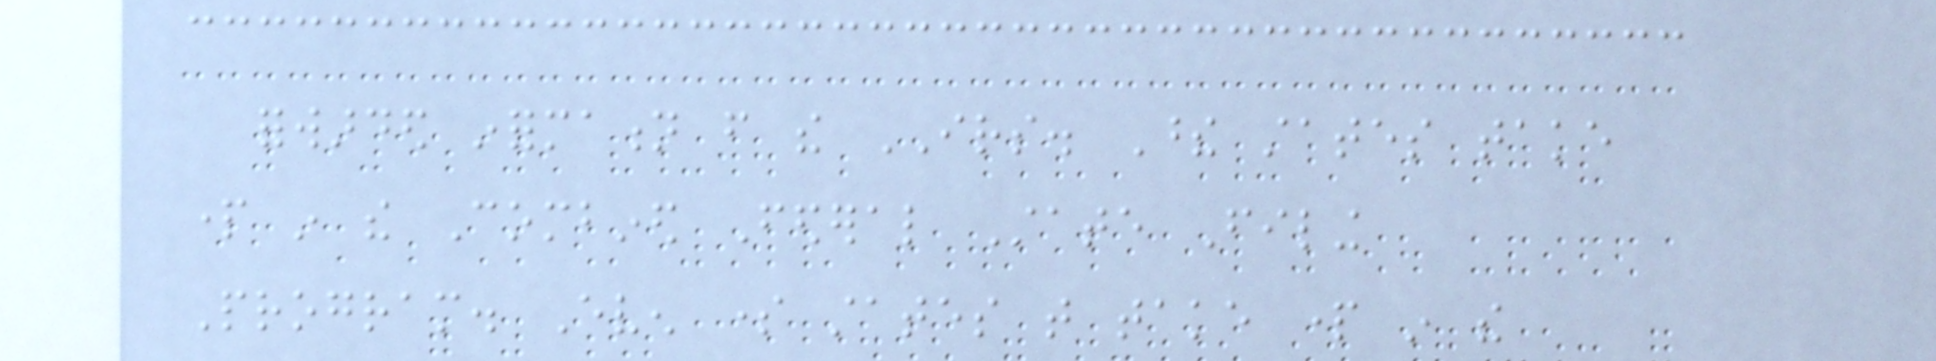forwarded information from the IRS. These states take
part in the Combined Federal State Filing
Program. Even some states that take part in the
